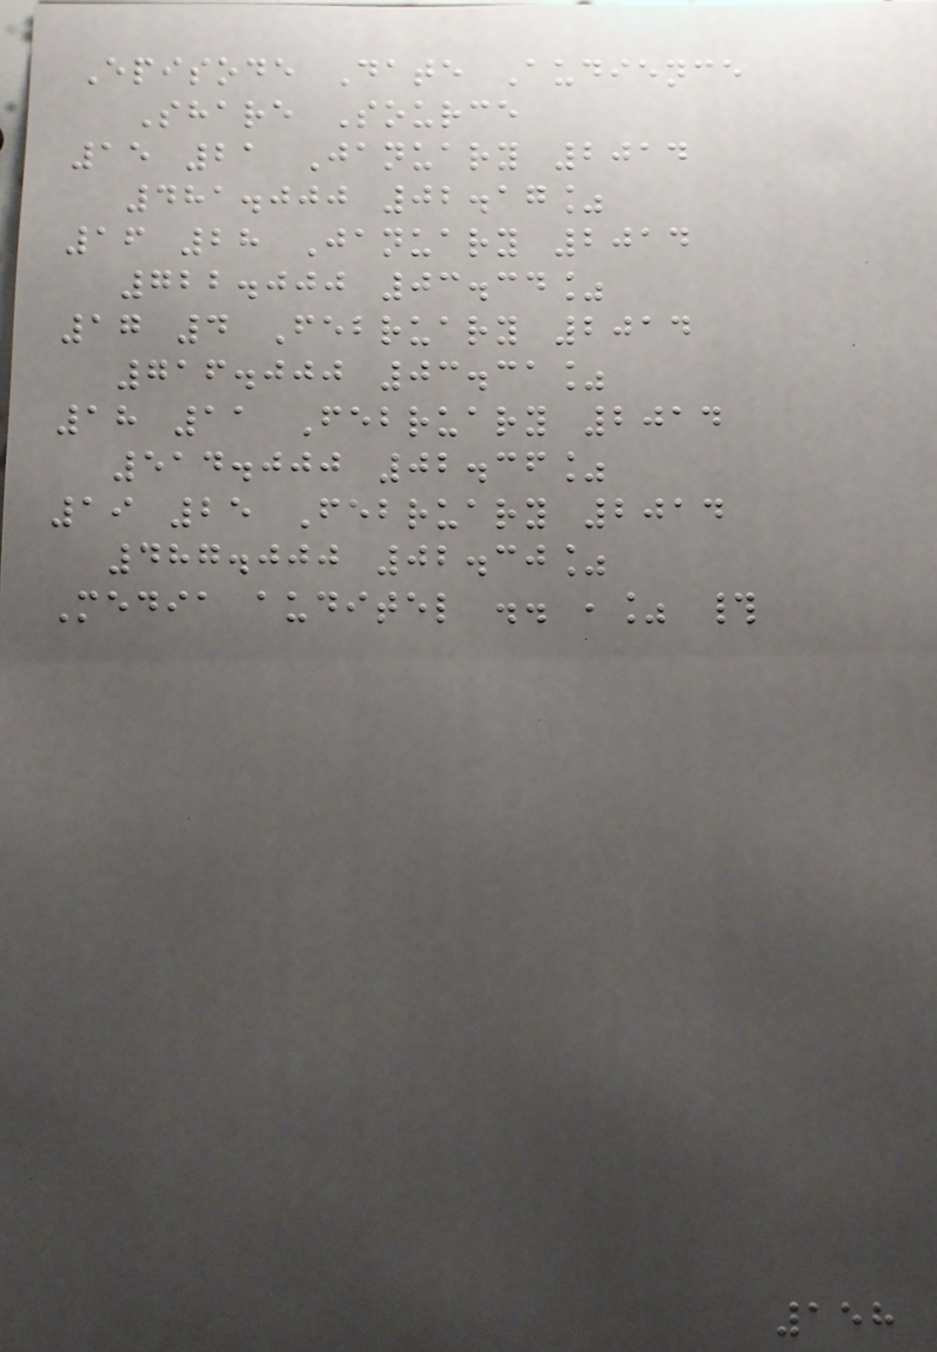Episode Date Audience
Share Source
15 21 January 2014
481.000 02.17%
16 28 January 2014
722.000 03.34%
17 4 February 2014
716.000 03.31%
18 11 February 2014
514.000 02.36%
19 25 February 2014
487.000 02.30%
Media auditel .. ,% #
158
